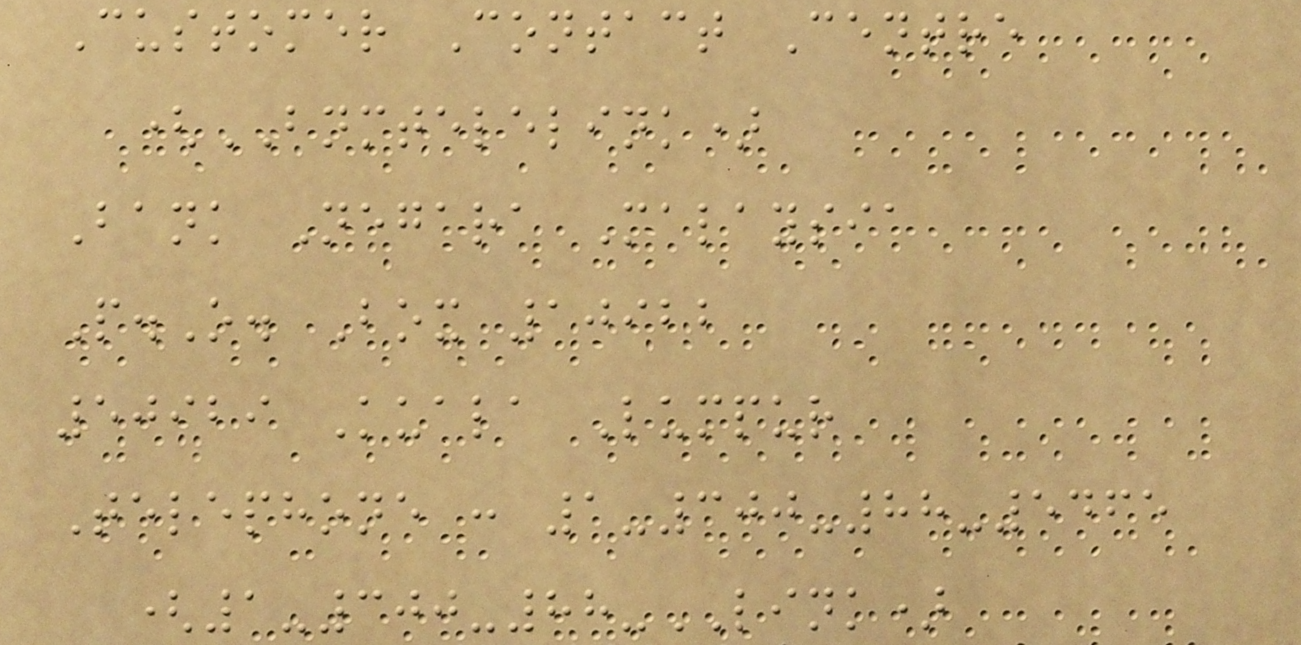Customer Contact Centre
(BNMTELELINK)
Bank Negara Malaysia
P.O. Box 10922
50929 Kuala Lumpur
Telephone : 1-300-88-5465
(1-300-88-LINK)
